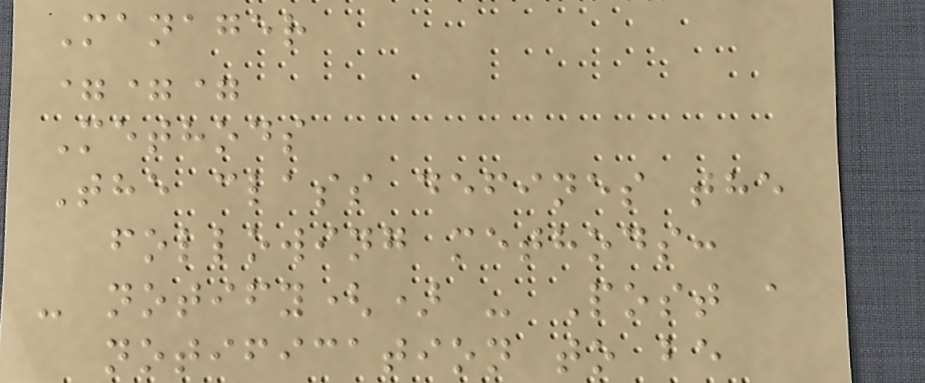Manager
===
Methods
The class defines the
following methods:
- notify() - Post a
notification to be
